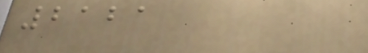2121
